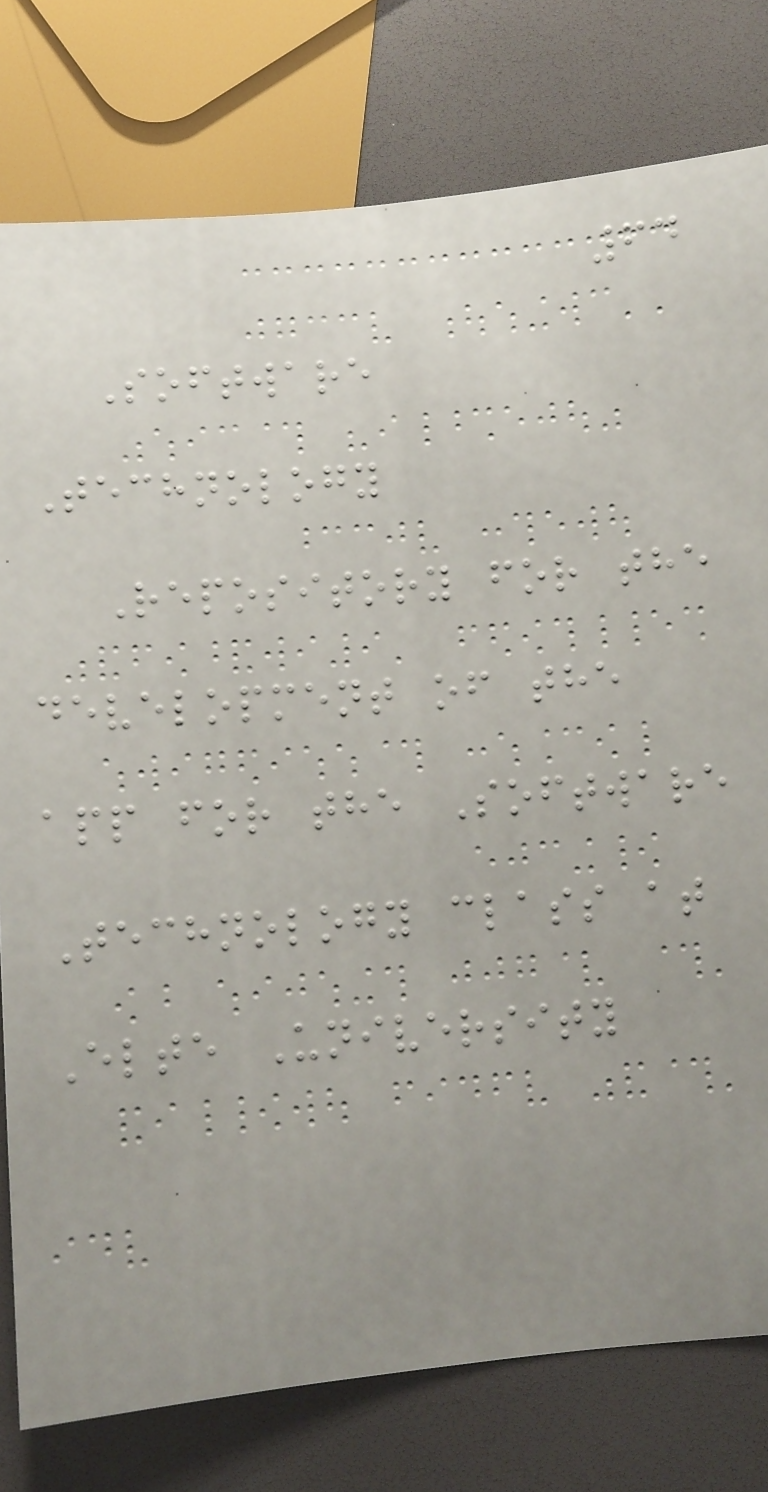64
Software
Technology
Repository for the
development of the
app for the Software
Technology class at
Elte University
